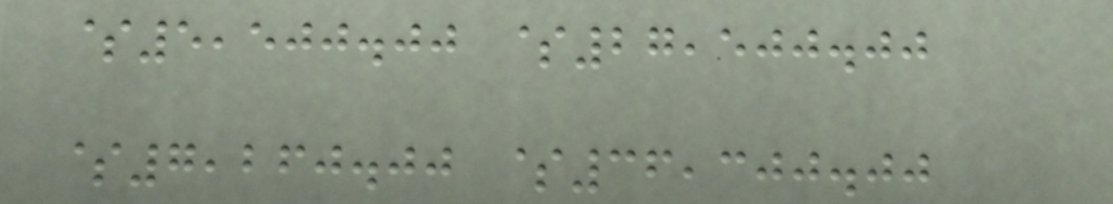$5,500.00 $27,500.00
$7,260.00 $36,300.00
